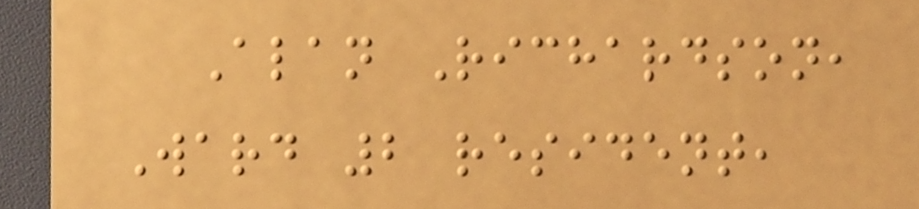Alan Richardson,
Ward 2 resident,
